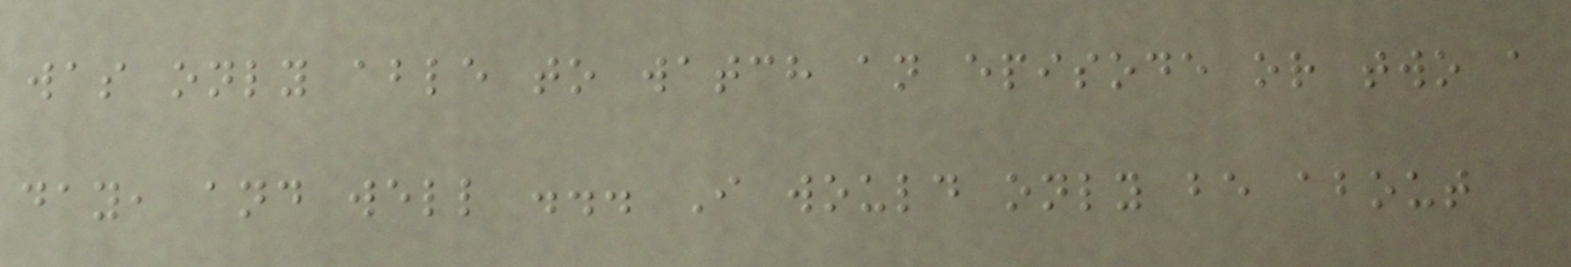was only able to watch an episode or two a
day, and well ... I would only be about
